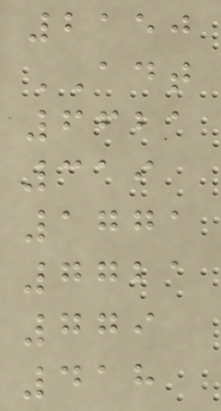2150
ADT
6621
319
1771
7721
779
418
